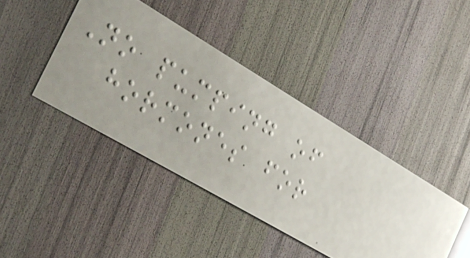No pumping of
hormones for
